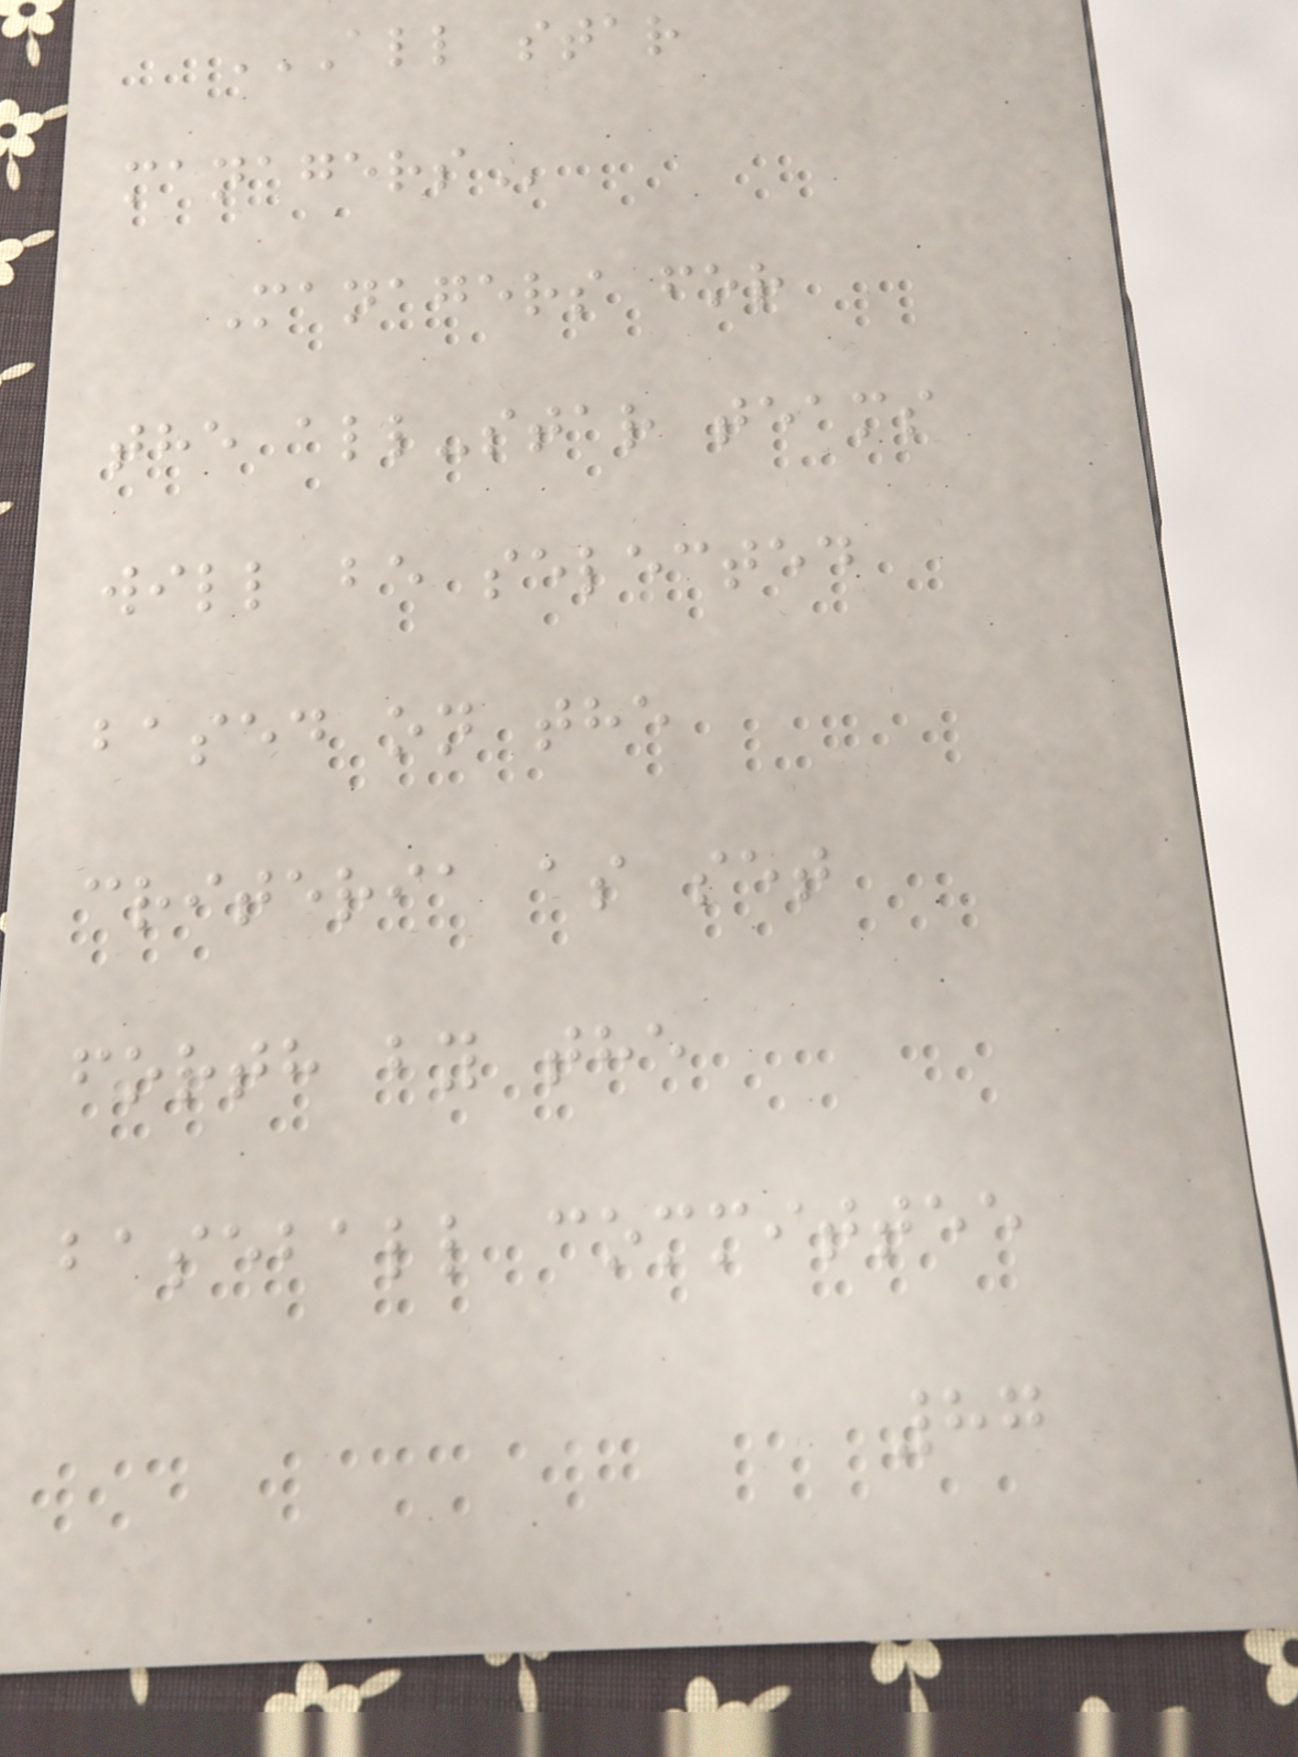ALL STAR
MANAGERS
Managers for
the all-star teams
will be selected
based on the
criteria as set
forth by the
baseball committee
87
